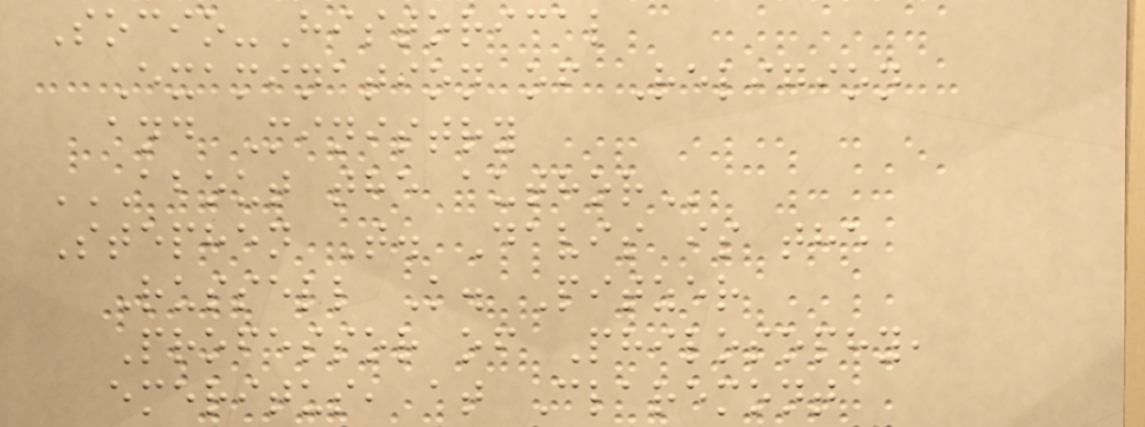Socio-Historical
Examination of Religion
and Ministry
ABOUT THE AUTHOR
Stephen T. Davis is the
Russell K. Pitzer
Professor of Philosophy,
emeritus, at Claremont
